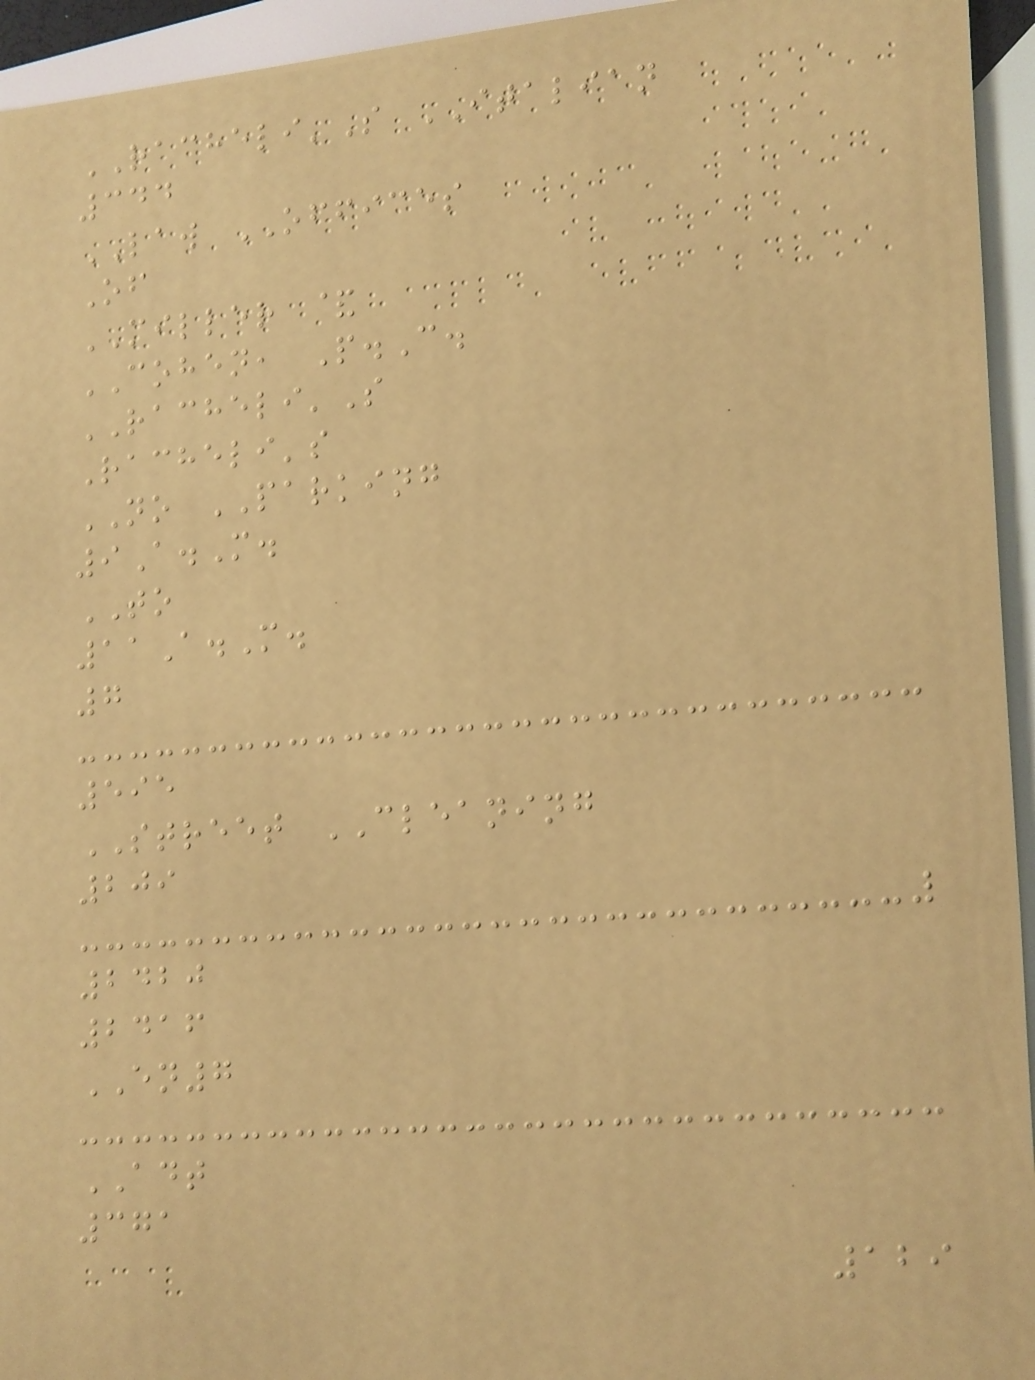RACHELI'S ITALIAN
344
LAW OFFICES
Of
MILLER &
COHEN, P.C.
RACHELI'S
Racheli's
NO PARKING
9A.M.
TO
11A.M.
7
595
STREET CLEANING
209
2420
2416
EN7
ADT
371
129
